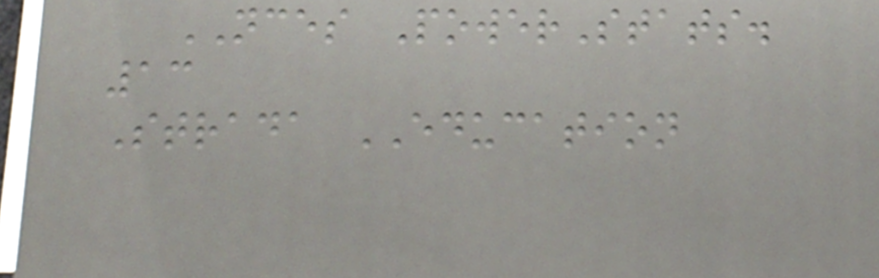NCES PowerStats.
13
Strada EDUCATION
